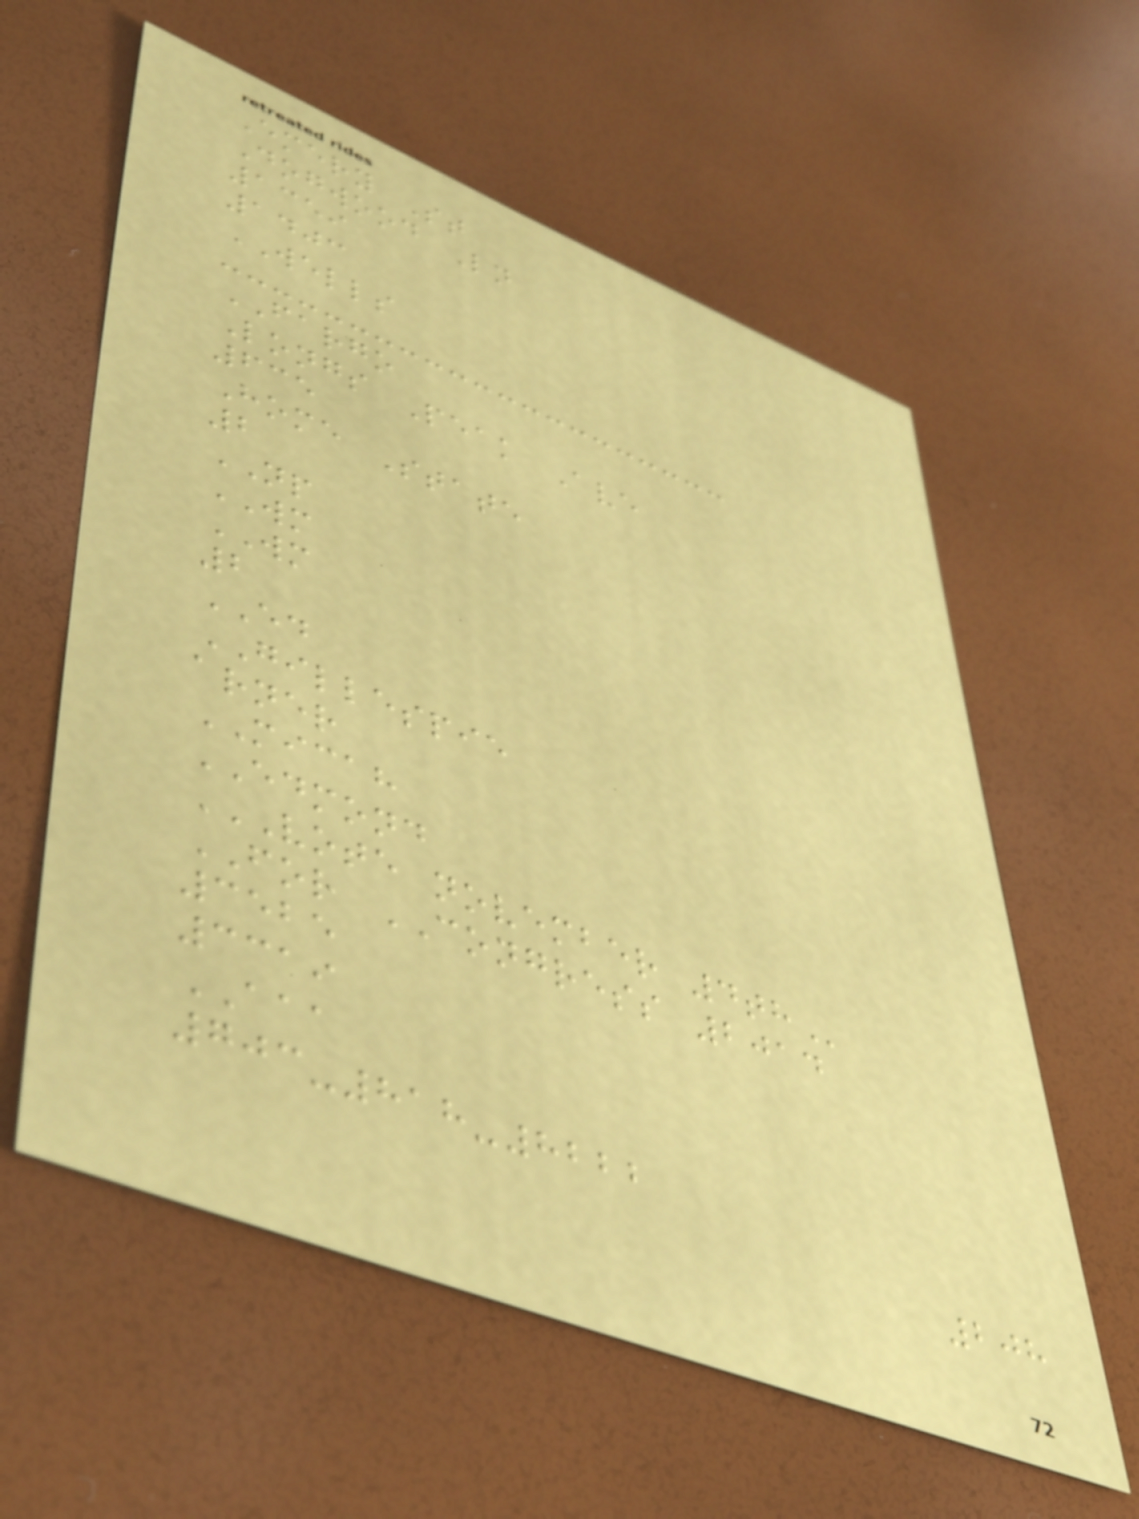Emery St
Dogwood Ln
1359
1403
WELLS
FARGO
Longs Peak Ave
635
Home State
2
NP
WM
WM
2
ED
GILLESPIE
arner
MICAH
EDMOND
VOTE NOVEMBER 4TH
FOR CONGRESS 2014
3525
3319
AAA
703-818-8222
208
